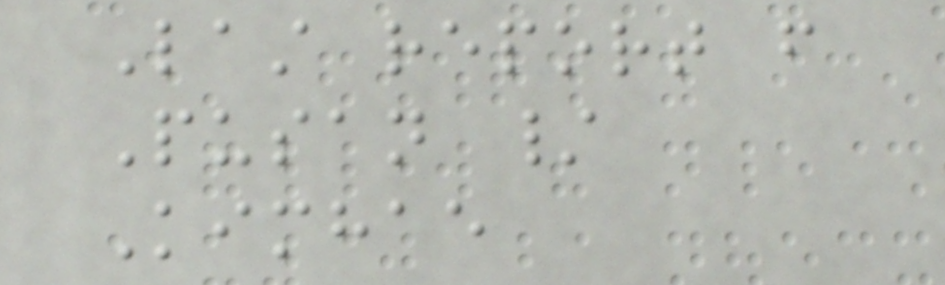Last report from
Pusan /
Kimhae
